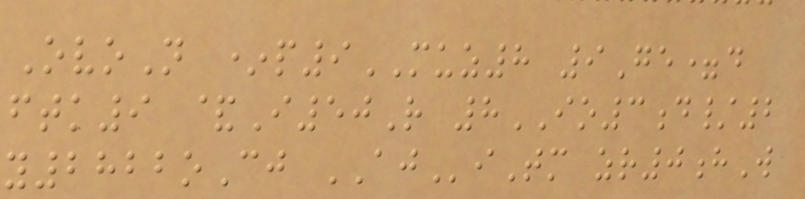OvoN *p9MUZ8 9Ge=d
ftk9 &I50R 8IO3d/2
y2822oCj AJiTm zr0hW
